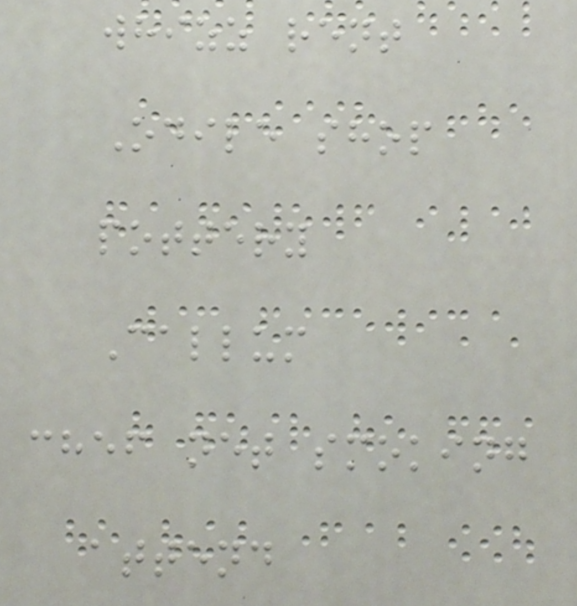whizz rent
Odile shop
pottery
Callum
chef net smoking
attend
